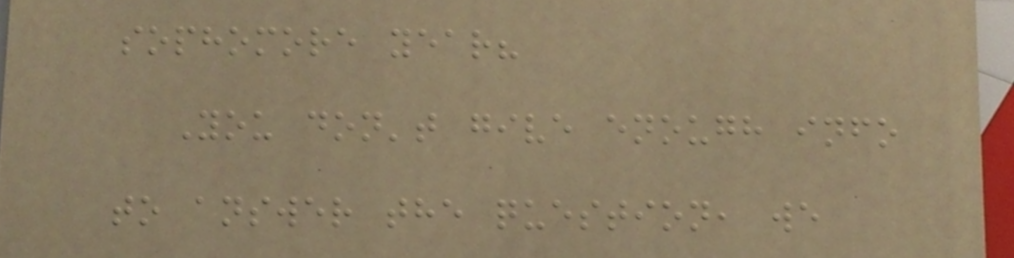sophomore year?
You don't give enough info
to answer the question, we
